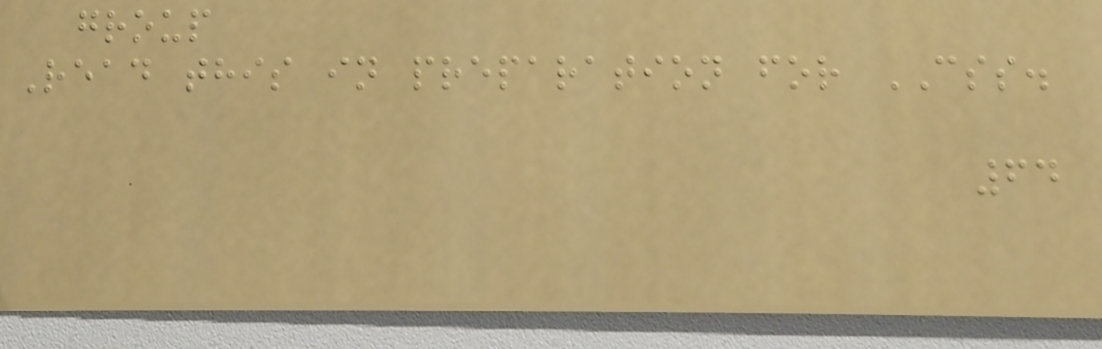group
Read this in preparation for CSS.
64
